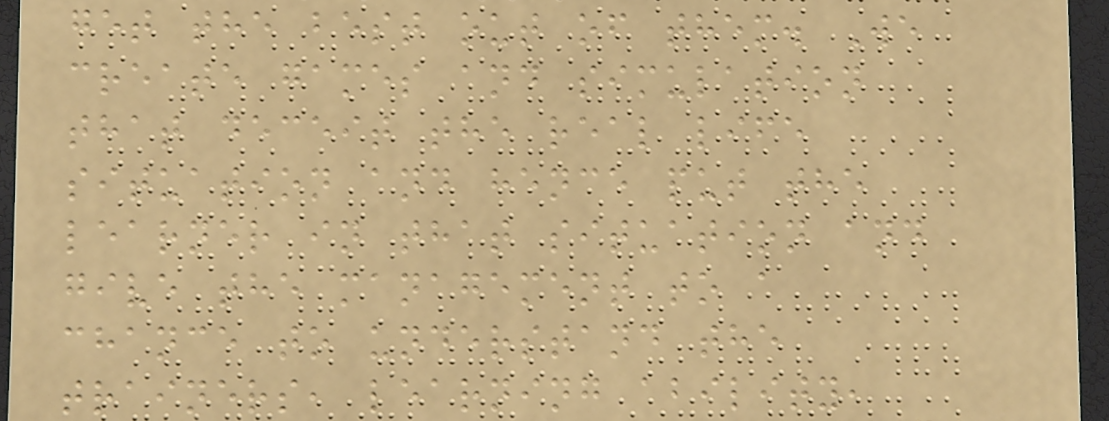get the best out of them. We
create games and simulation
that deceit the real life
situation and hence put the
learner in that situation and
give the management to a
chance to understand the
trainers, learning ability,
